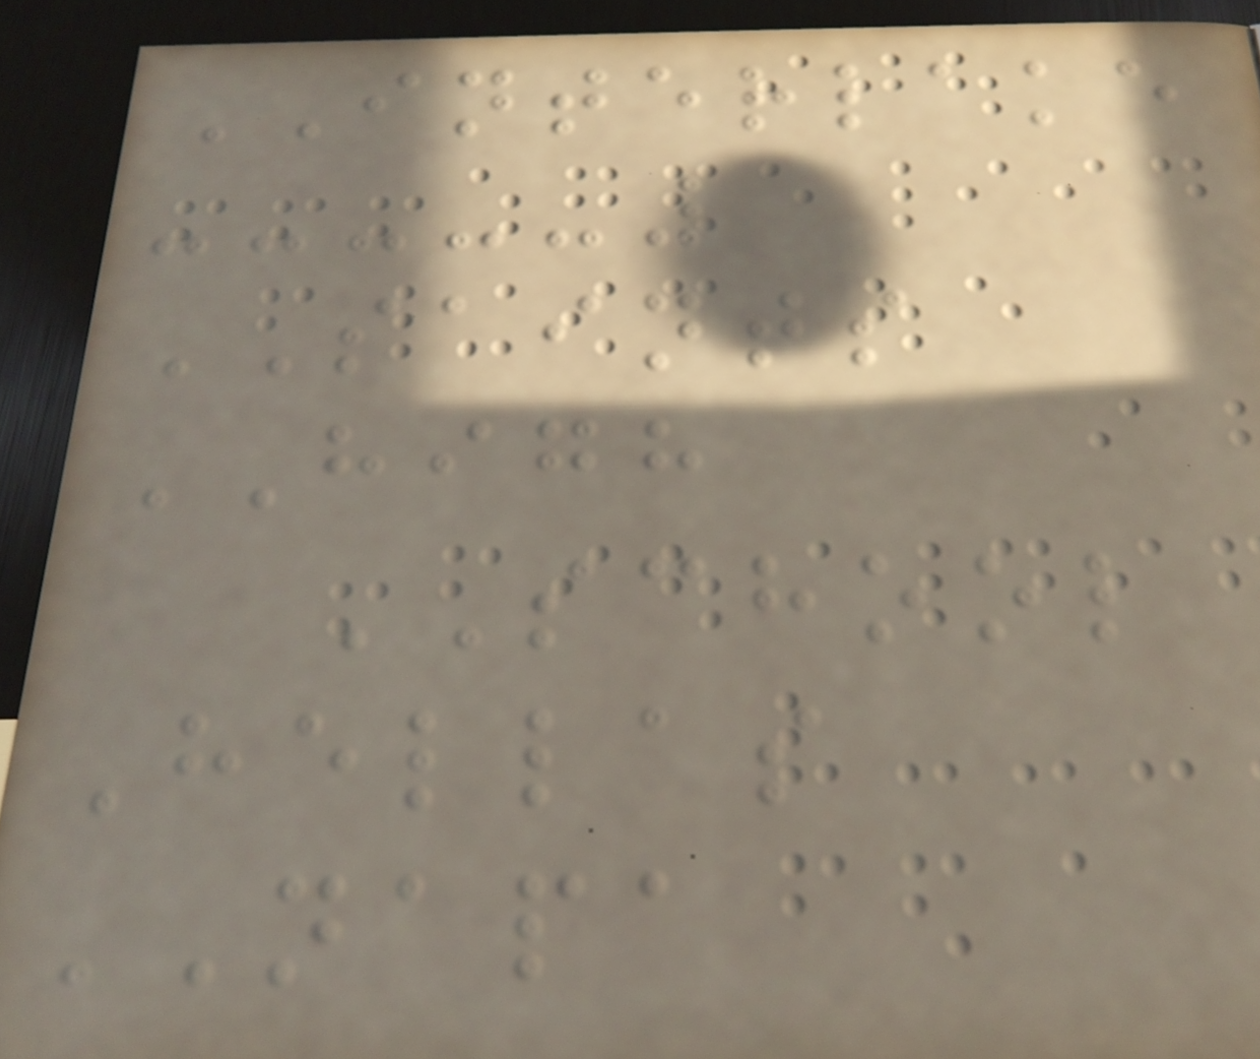INTERLAKE
SAINTS
HIGH
SCHOOL
Hellas
NAPA
